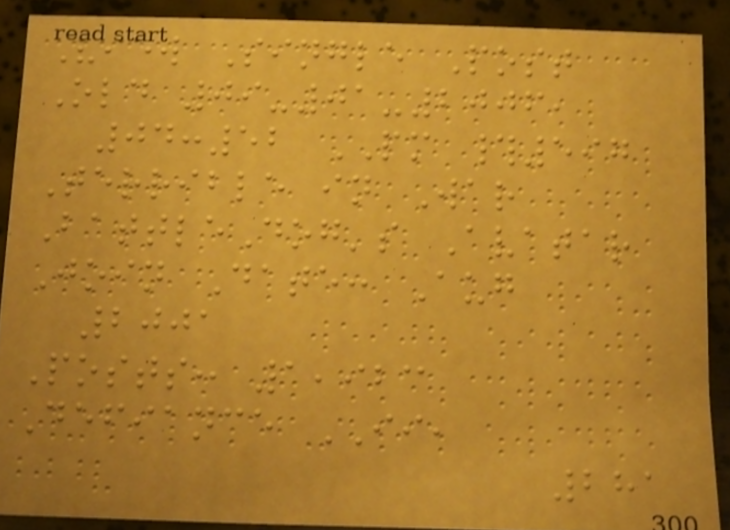View Single Post
Old 09-01-2006,
04:52 PM #597
Terrible in War
BattleDog's Avatar
Join Date: Aug
2001
Posts: 1,923
Defiance II,
281
